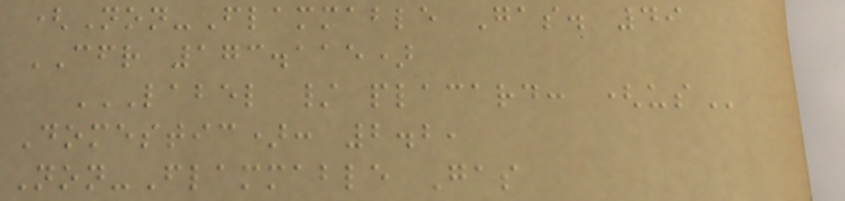(Non-Flammable Gas. 49
CFR 173.115)
LABEL / PLACARD: (US
Domestic): 2.2,
Non-Flammable Gas
